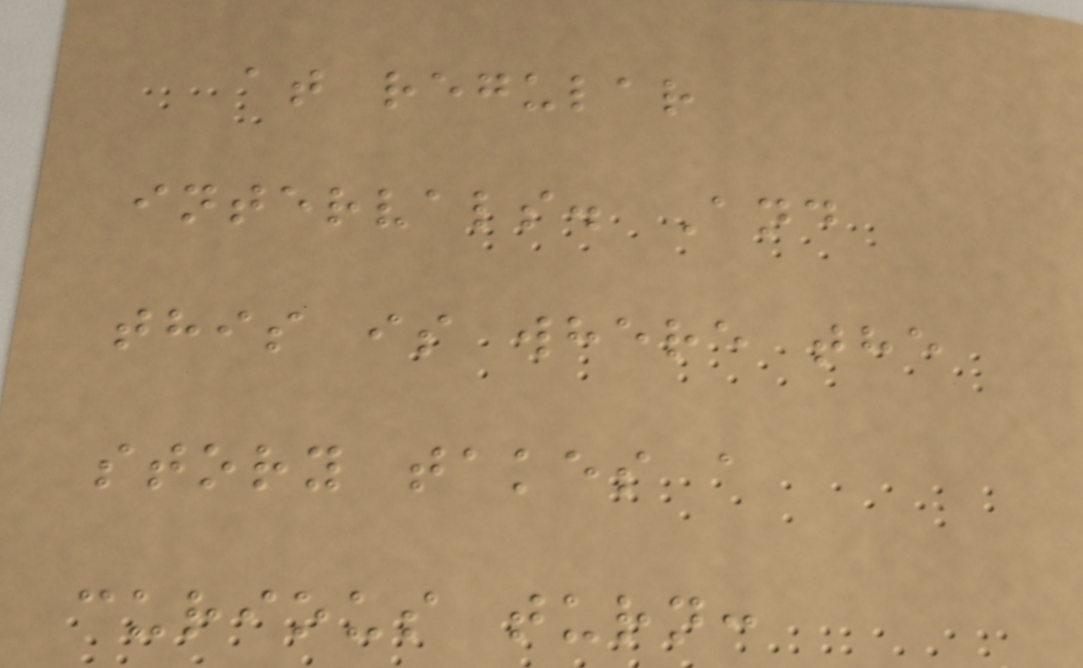at regular
intervals. And
this is where the
story takes a
curious turn:
